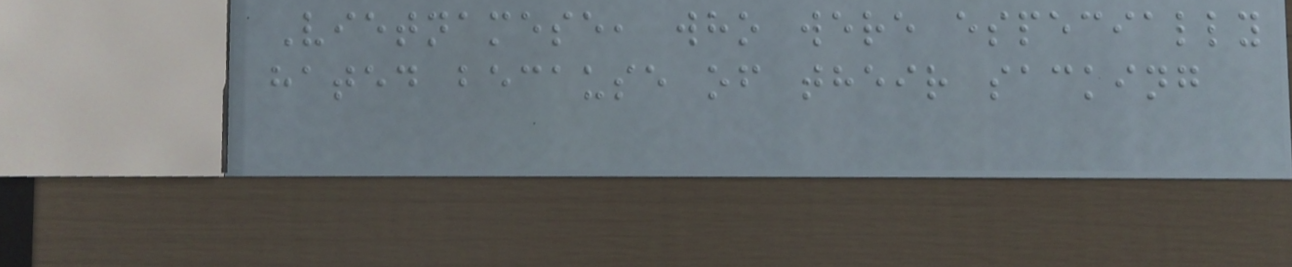Vietnamese, who were especially
hated because of their sacking
